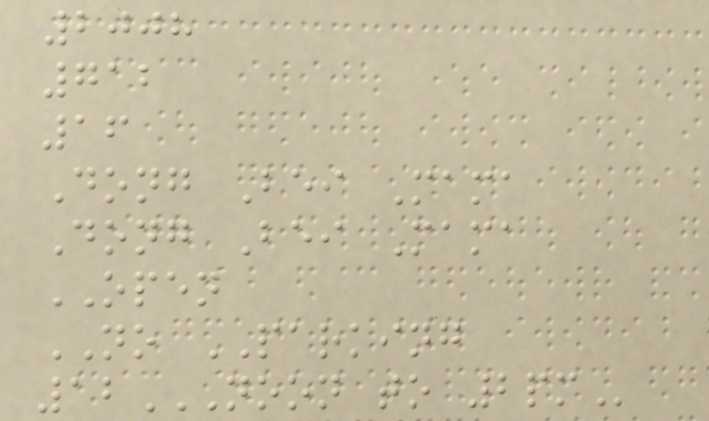2008
712
16
Dong Bei Mama
Dong Bei Mama
OPEN
NO PARKING
12NOON TO 2PM
